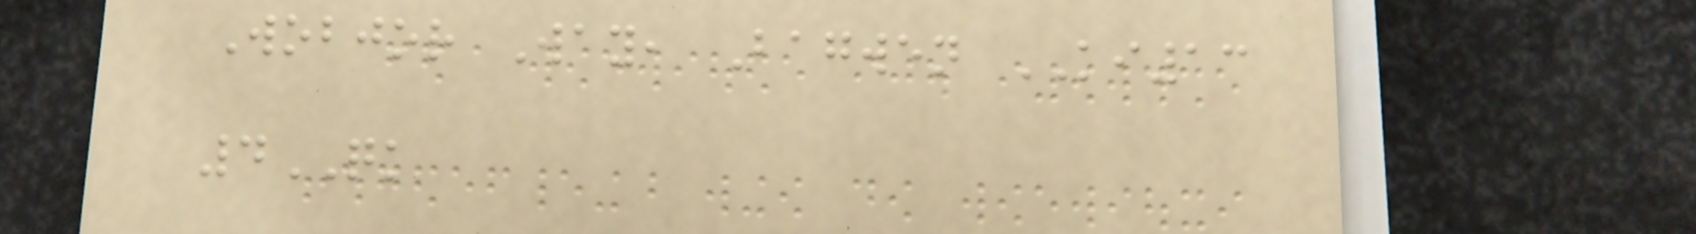Wobjor Way, Bagwen KI13
4QK
